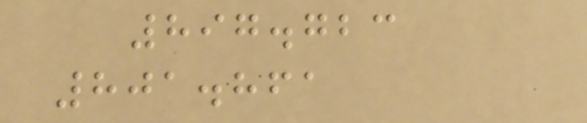897.723
801.861
